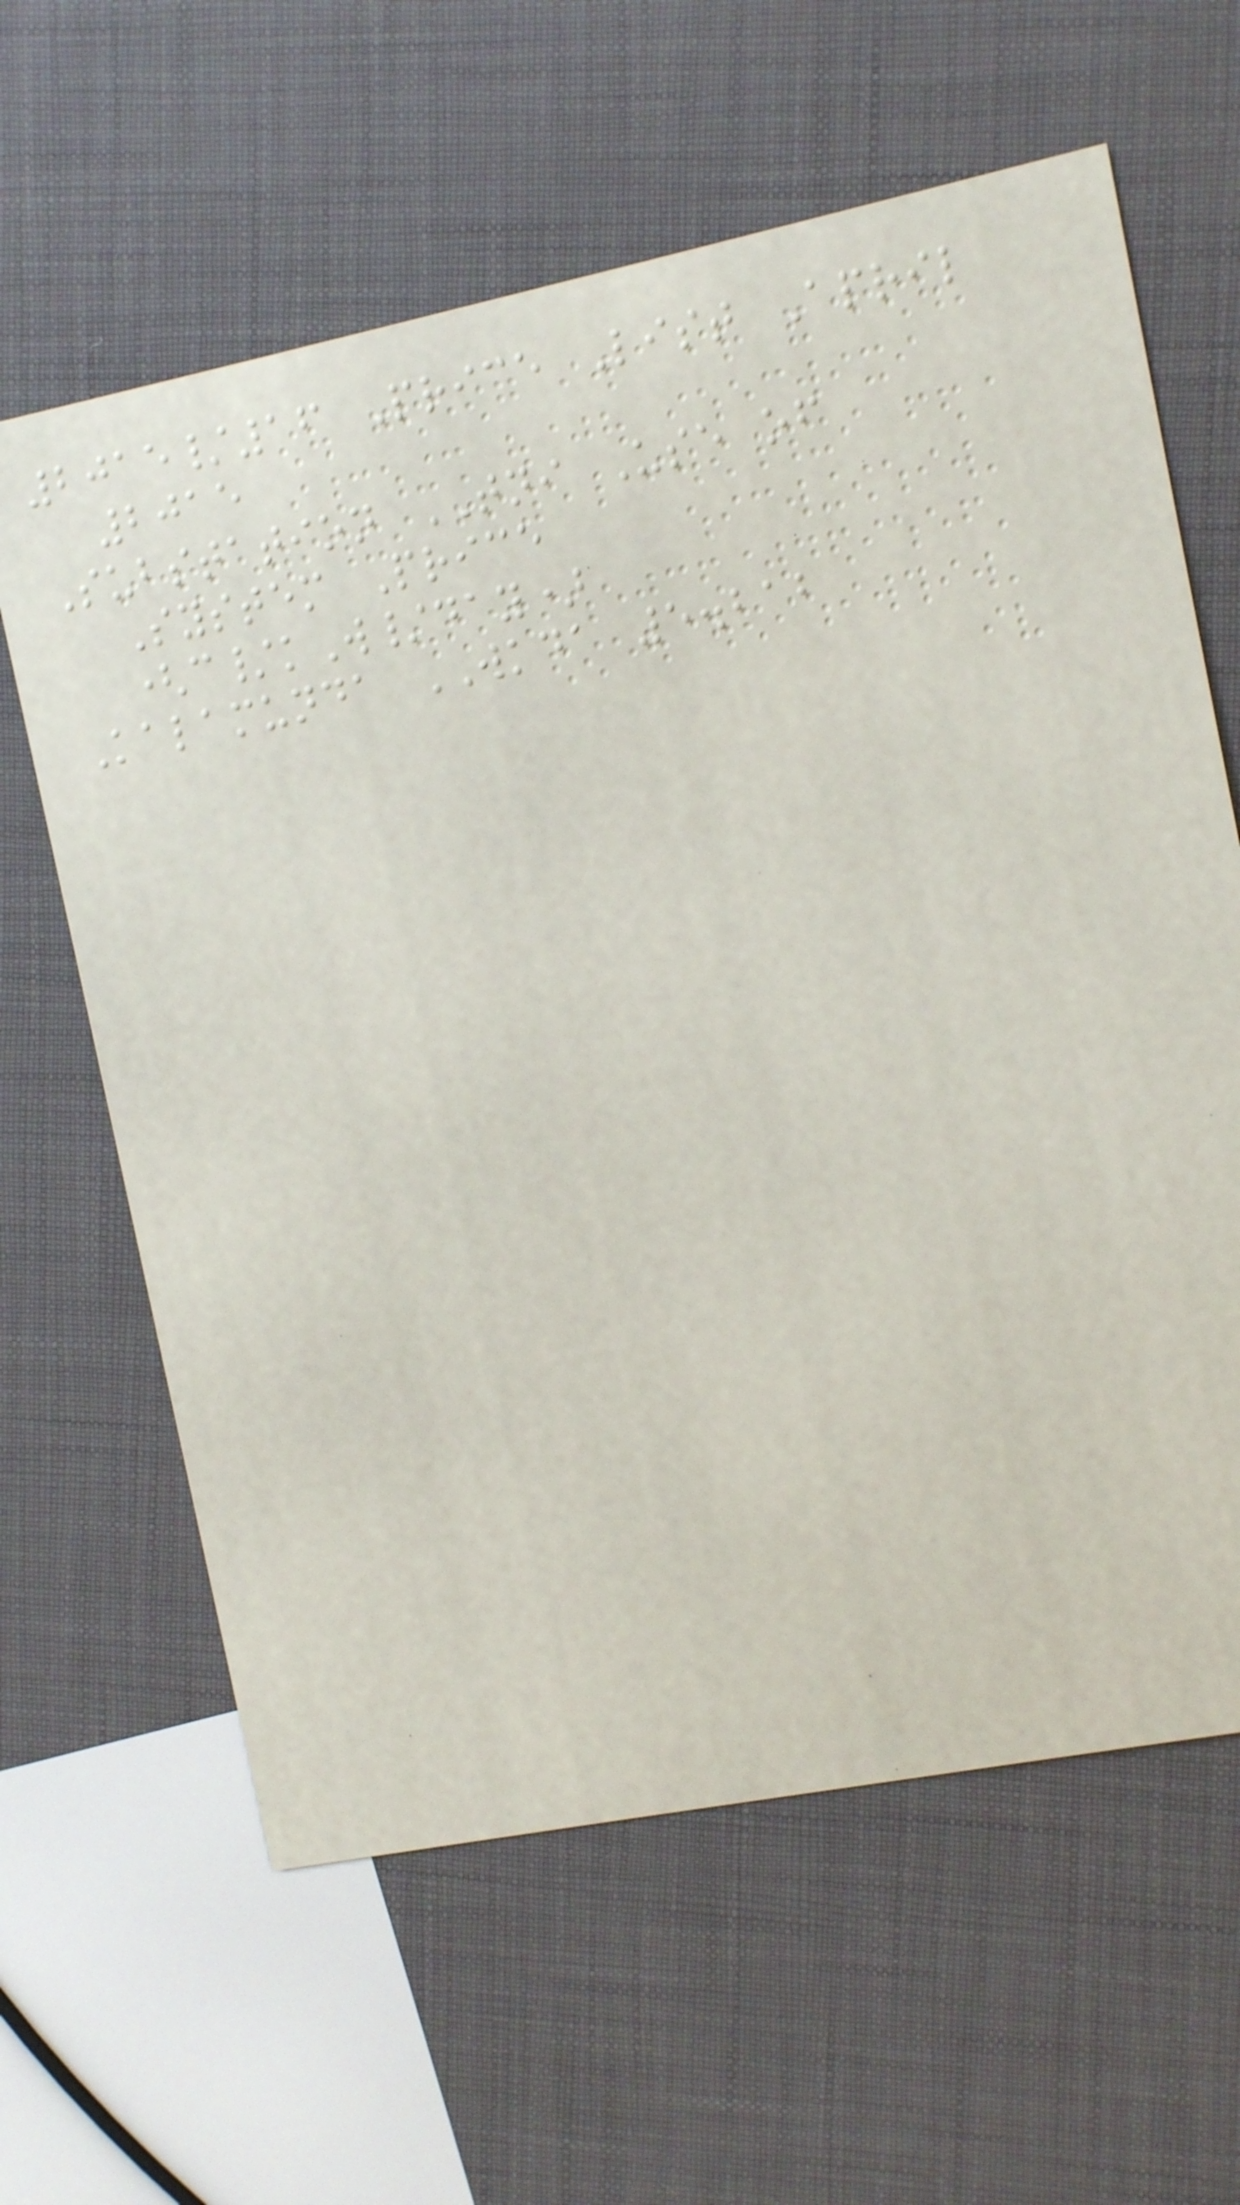2015/16 Price List April
2015
Substation TNI Use of
System Price
(c/kW/day)
Kalamunda WKDA 5.212
